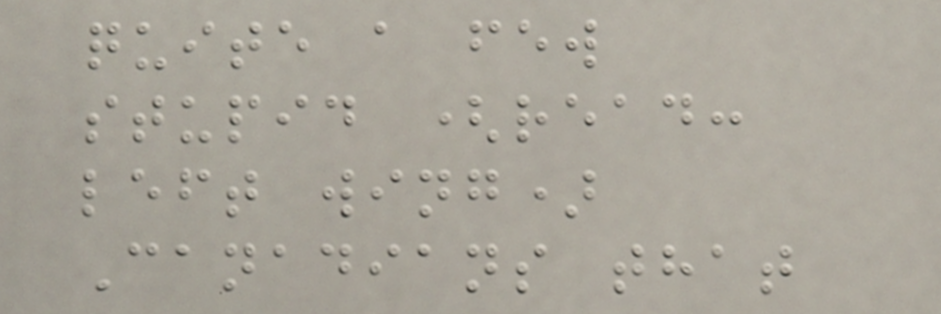quite a few
stupid (read:
left wing)
Canadians that
